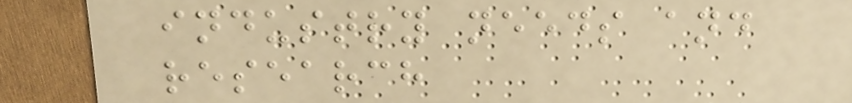industry needs and
research
